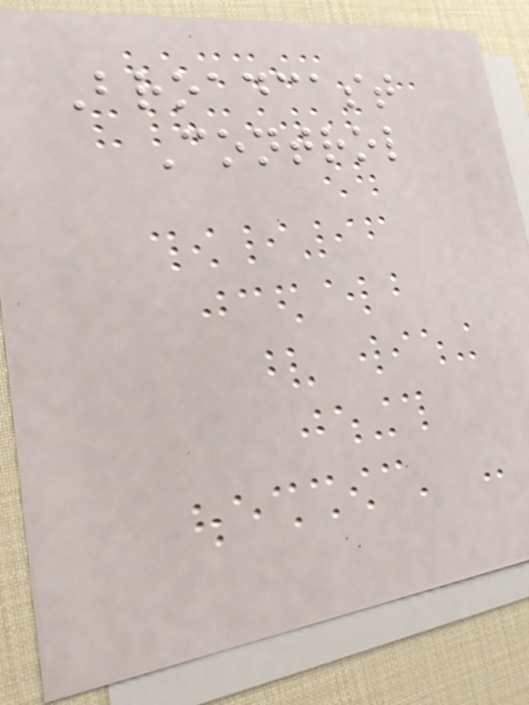Broadcast
Control
